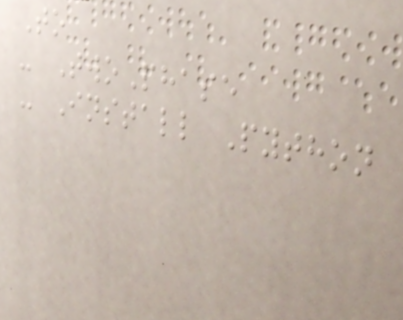To
- TwoPhase
- Install Python
